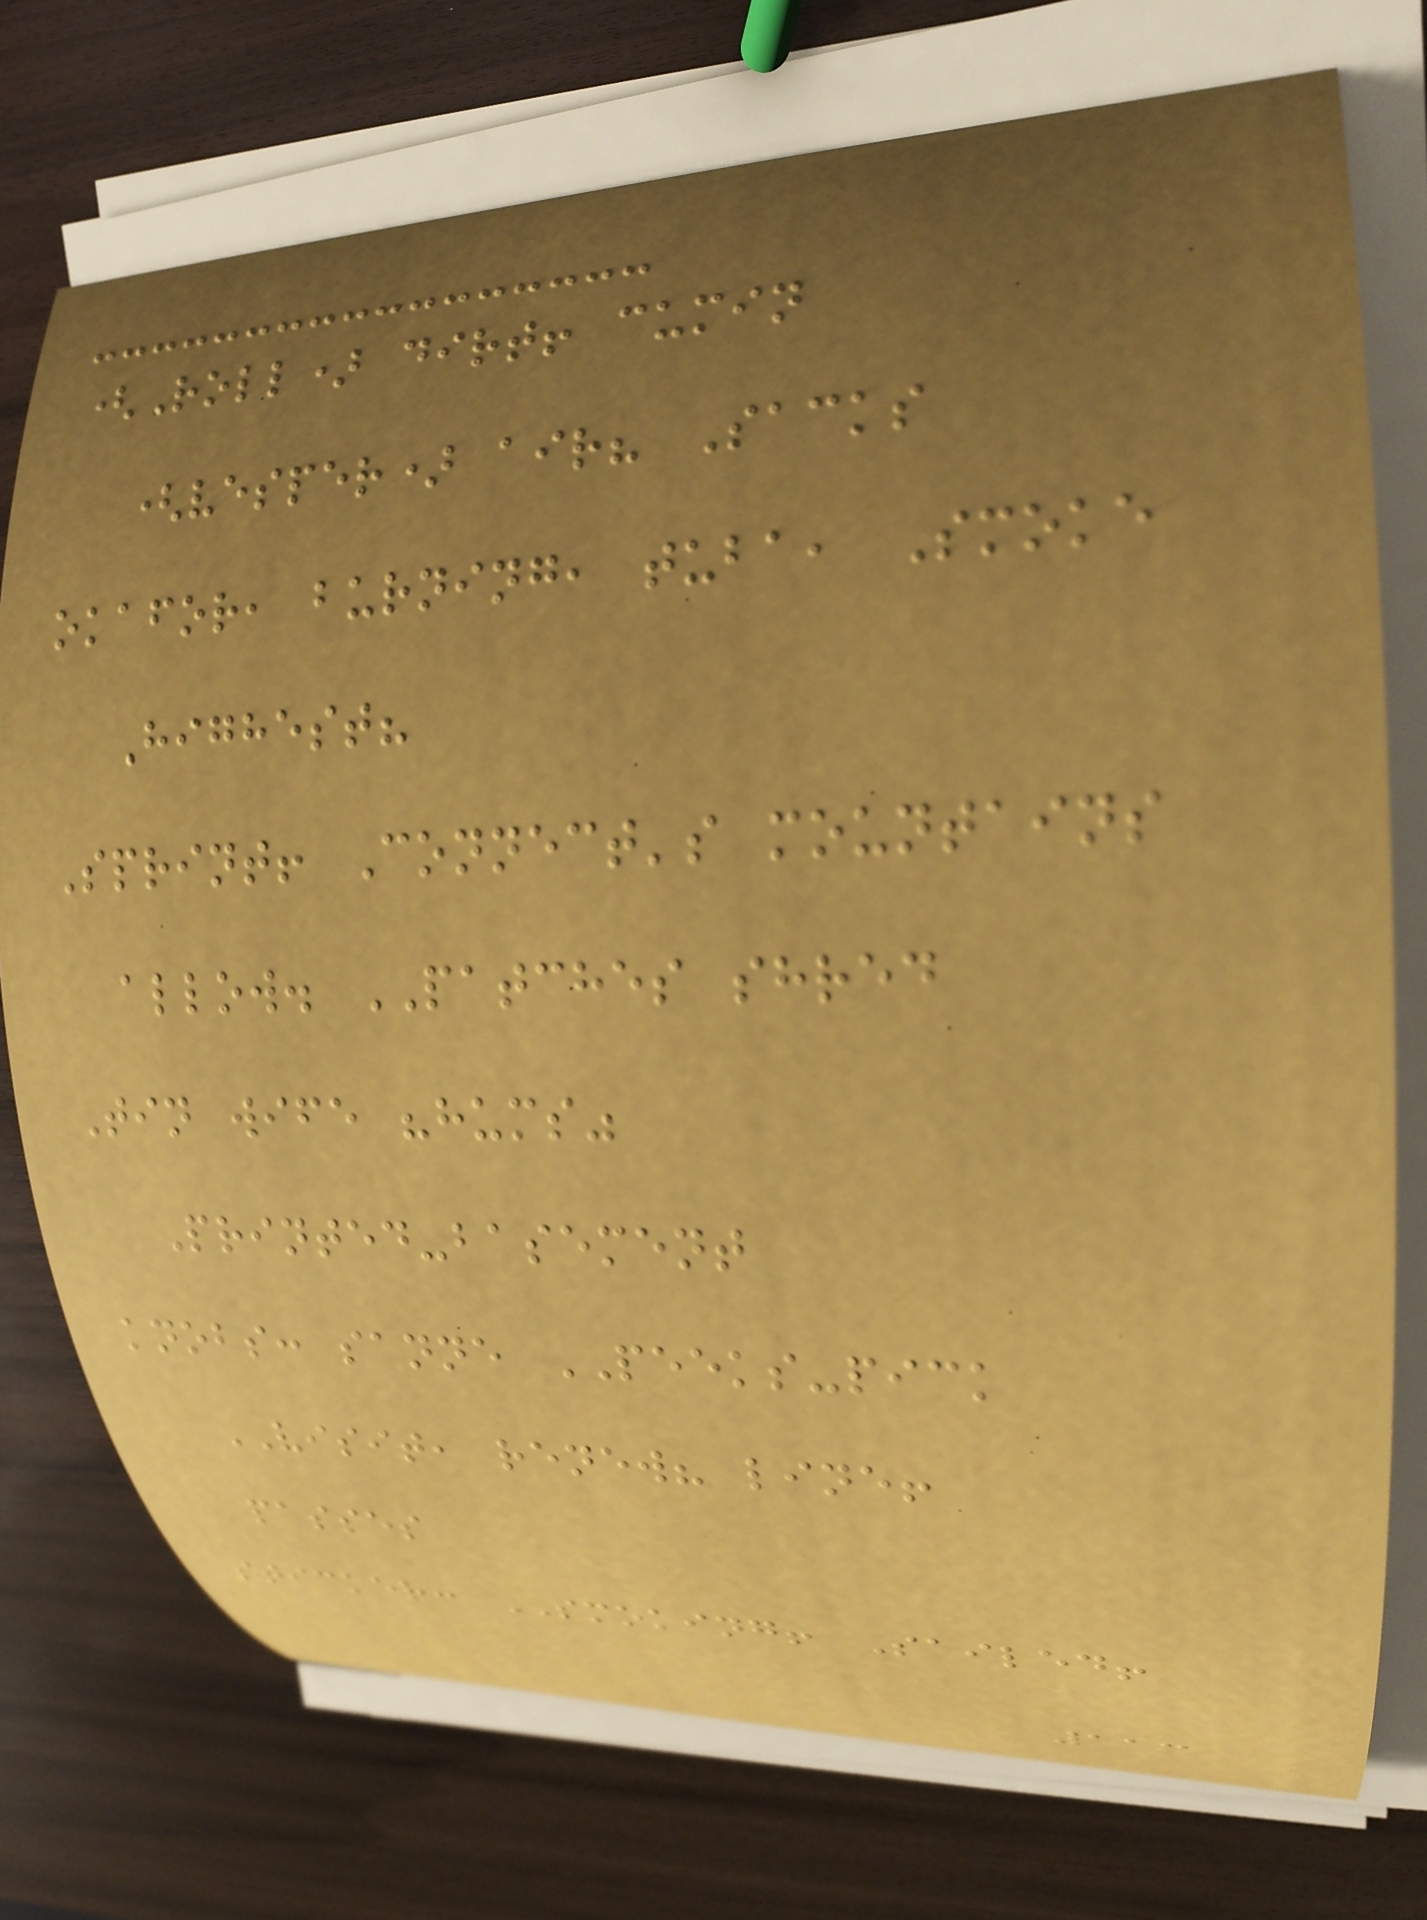(Roll) dirt! cumin
(vesper) air? Sacks
okafor, burning, tuba, Smoke
Highest?
Sprint! Connect's mountains
allow. PATCHES shred
Tin wife "hums"
Printed-basement
knobs: sanne PEEKS-pick
VISIT, renew? line!
passes
sticker: SMOKING! Sailed!
113
